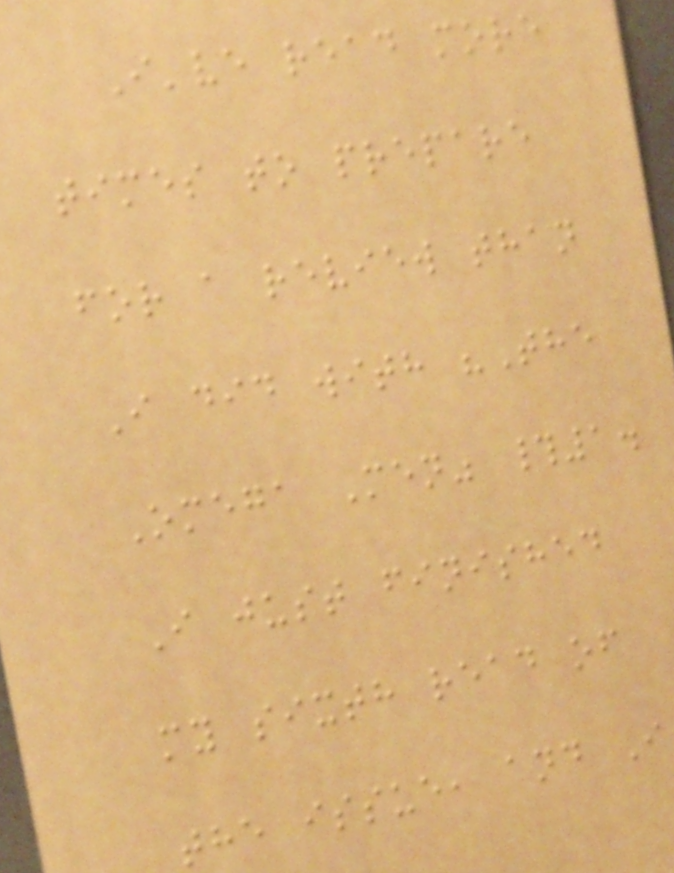I've read more
times to prepare
for a review than
I did with "The
Omega Men" #1.
I just finished
my sixth read of
the issue, and I
